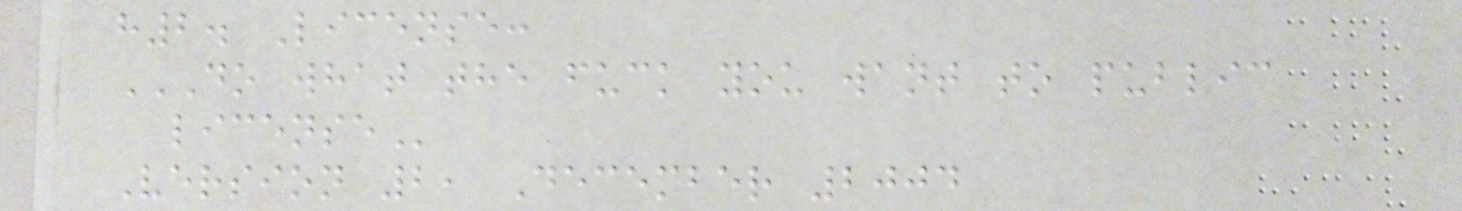h2. License:
DO WHAT THE FUCK YOU WANT TO PUBLIC
LICENSE
Version 2, December 2004
